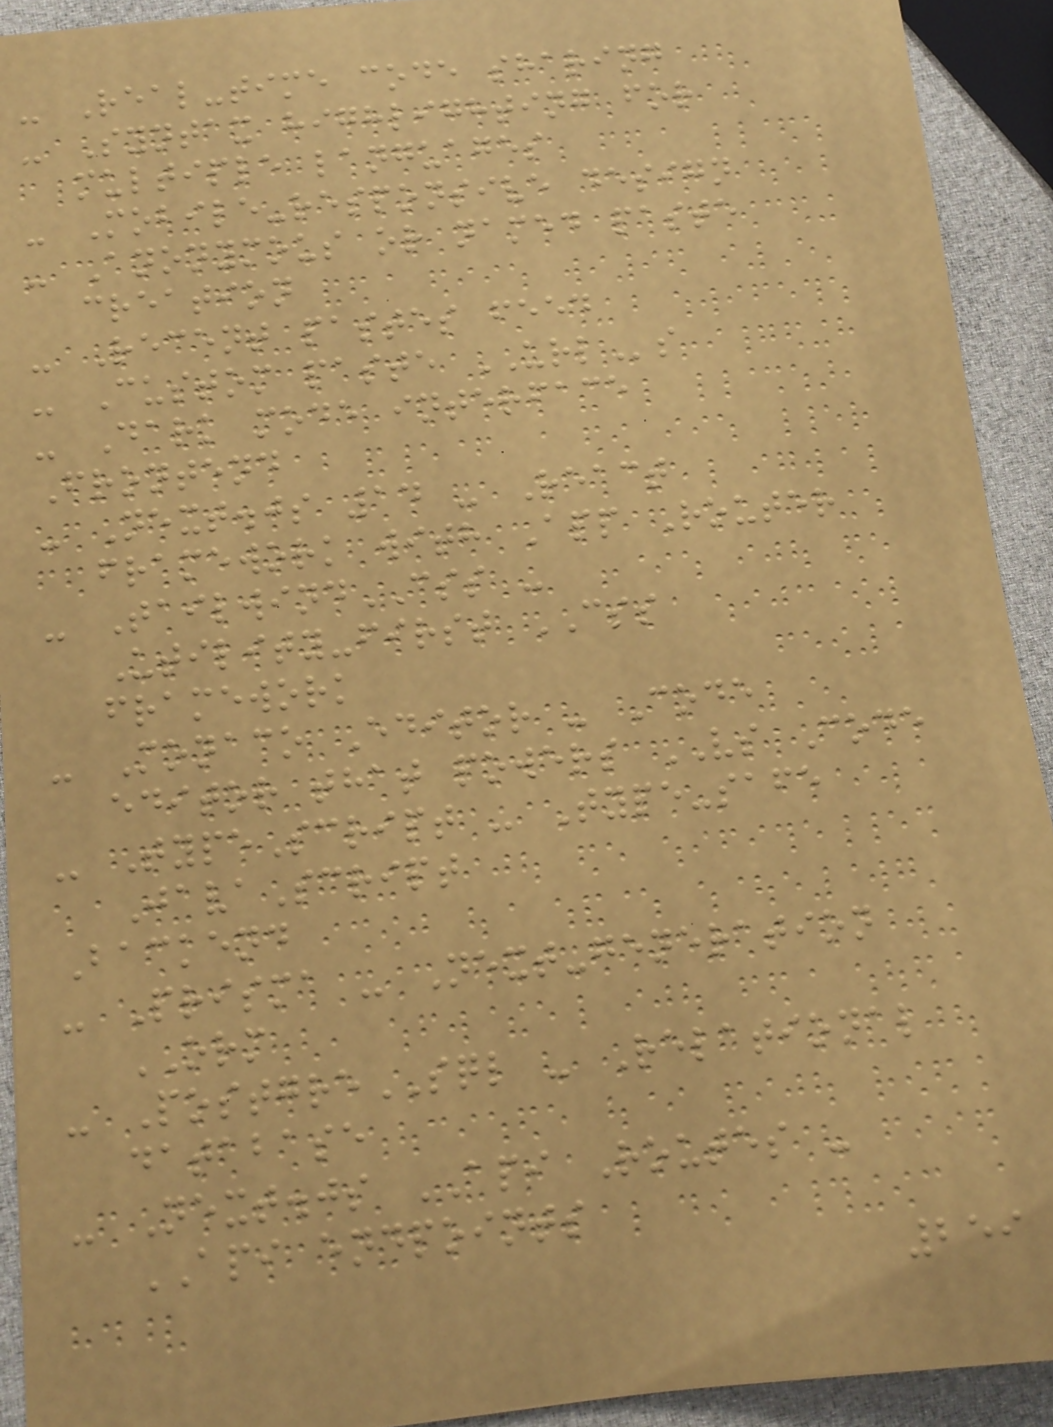- Real-time code sharing
- Syntax highlighting for
multiple languages
- Mobile-responsive design
- Anonymous or named paste
creation
- Recent pastes feed
- Custom paste URLs
- Dark mode interface
Frontend
- Next.js 14 - React
framework with App Router
- TailwindCSS -
Utility-first CSS
framework
- Monaco Editor - Code
editor that powers VS Code
- TypeScript - Type-safe
JavaScript
Backend
- Prisma - Next-generation
ORM
- PostgreSQL - Relational
database
- Next.js API Routes -
API endpoints
259
